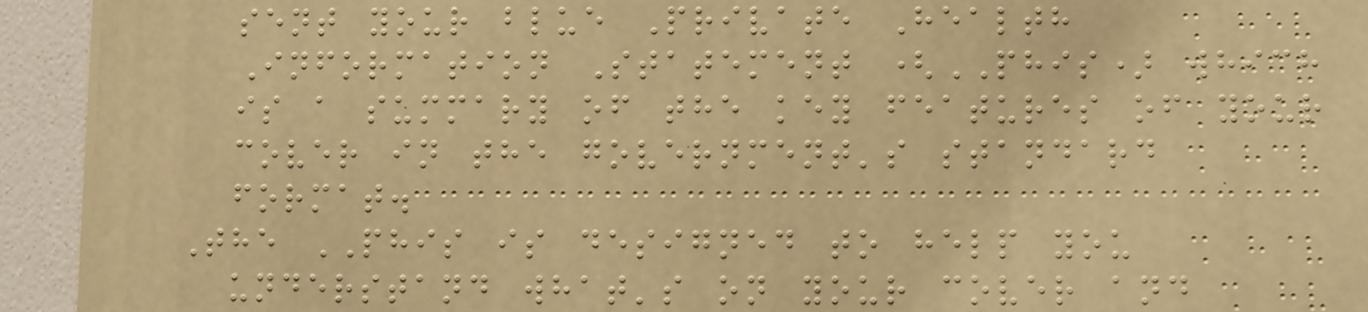sent your blue Private Health
Information Statement (PHIS) which
is a summary of the key features of your
cover in the government's standard
format.
The PHIS is designed to help you
understand what's on your cover and
